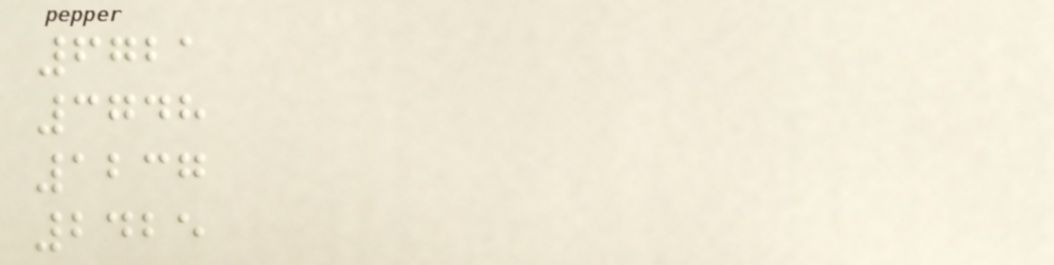6721
3748
1237
2425
